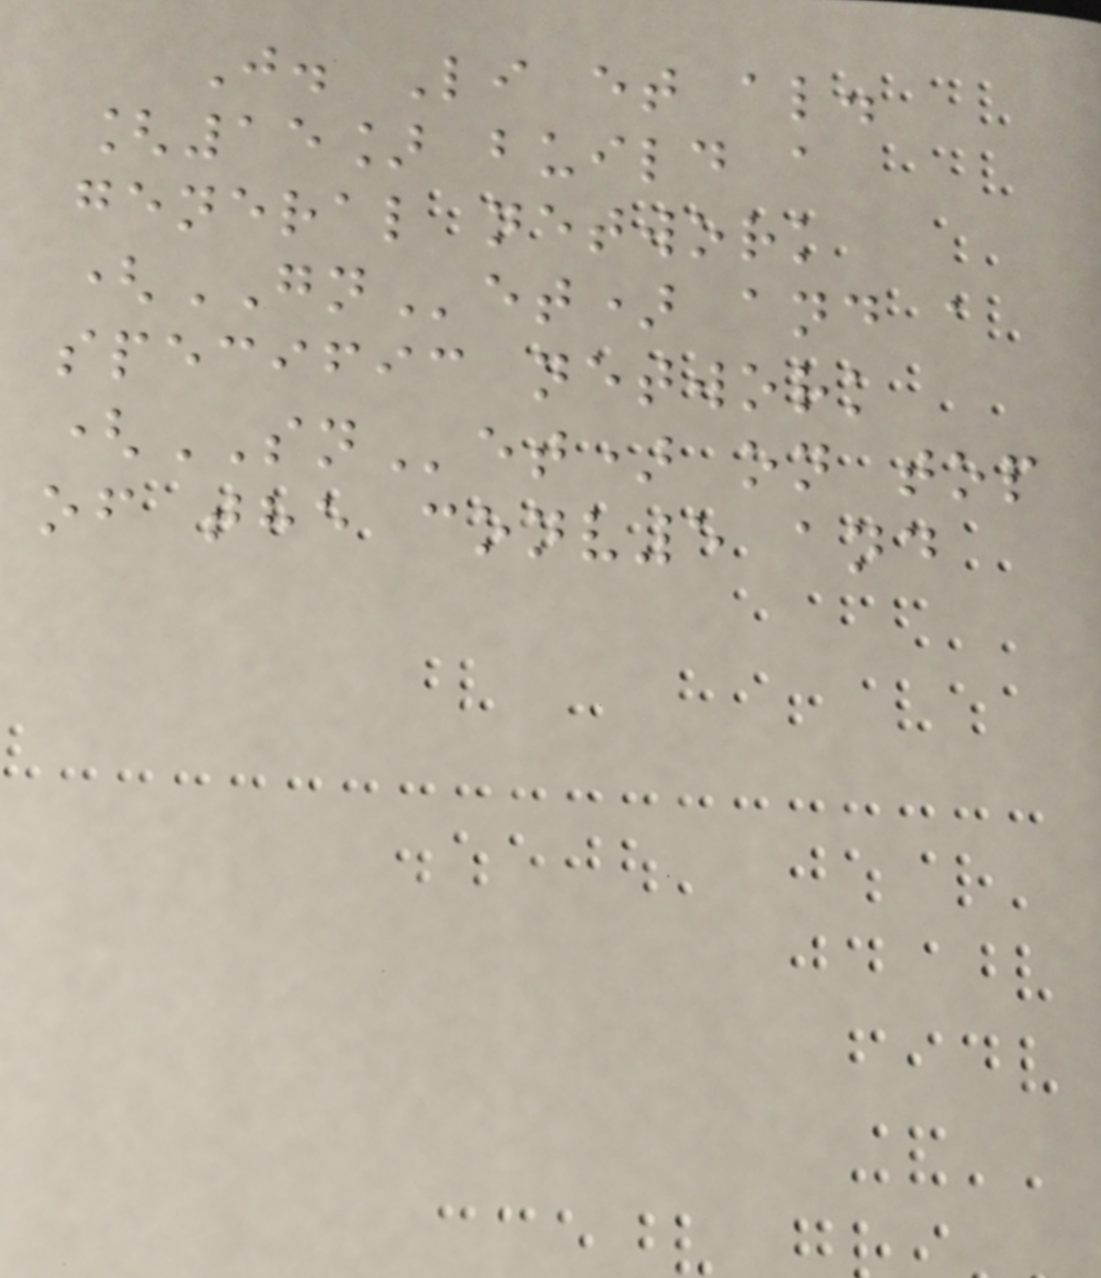J. Li et al.
[15] build a
general network
(GNet) and a
specific network
(SNet) on top
of the conv5 and
